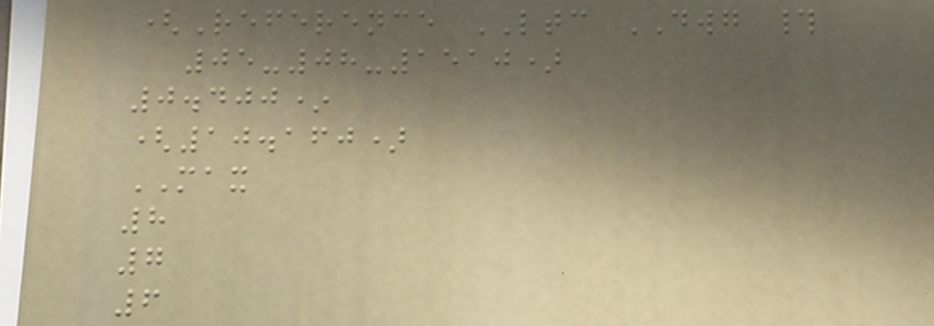(Reference LTC DWG #
05-08-1510)
0.400*
(10.160)
MAX
8
7
6
